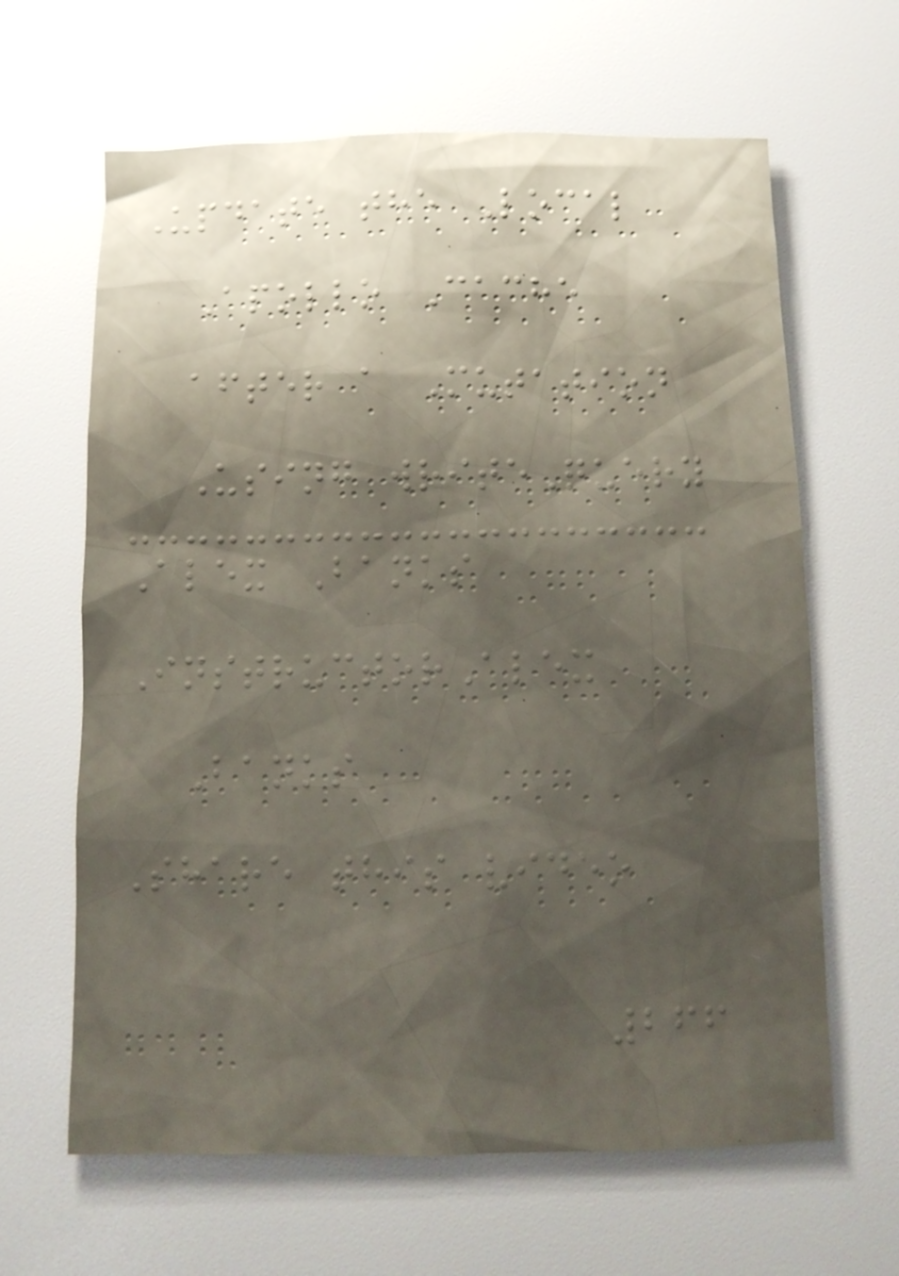Update the Local
Apollo Cache
after a Mutation
Using writeQuery
Alex Banks
InstructorAlex
Banks
Share this video
266
